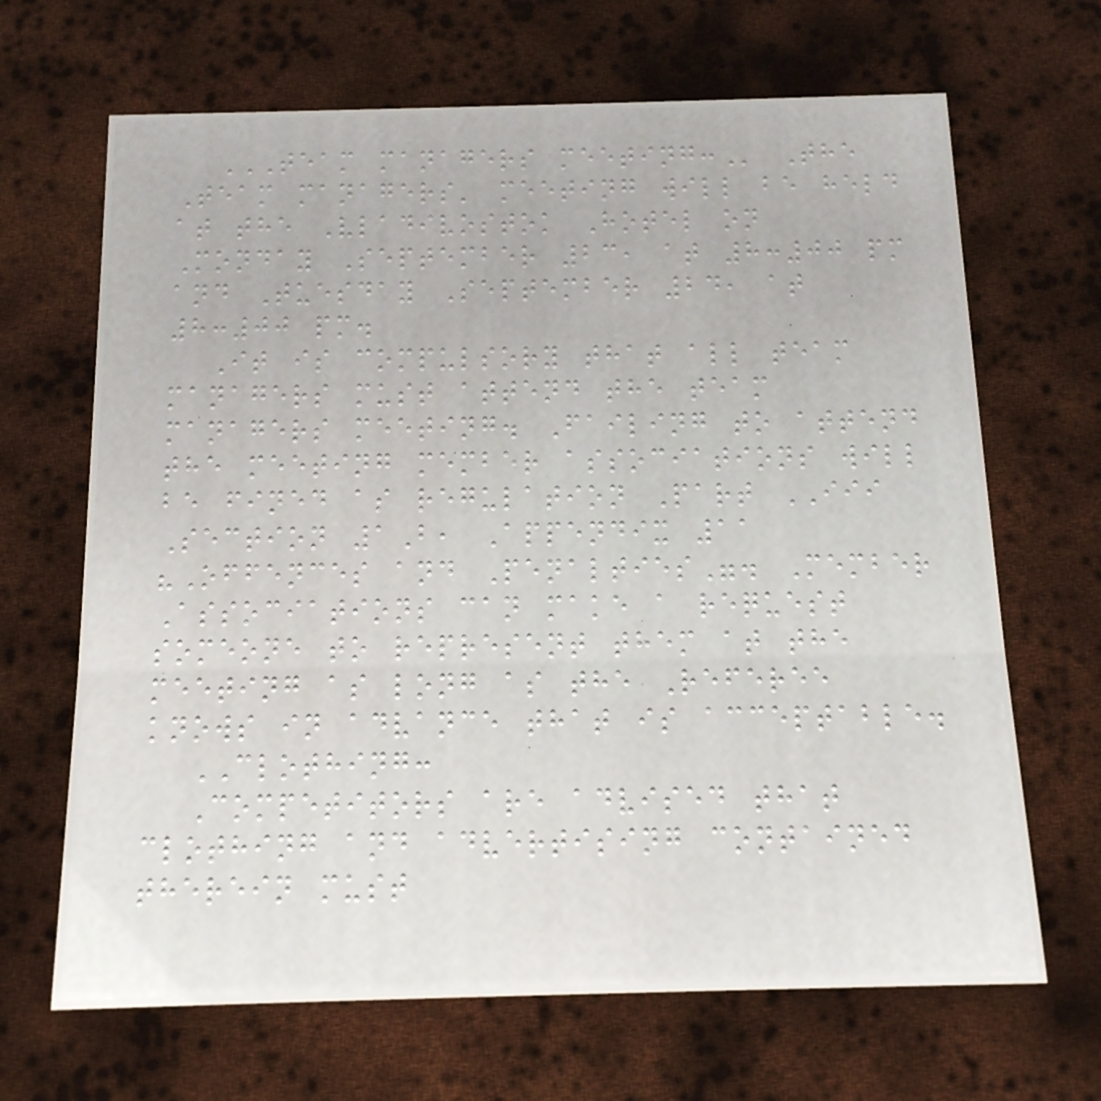TEAM MANAGERS MEETING: The
Team managers' meeting will be held
at the Vladivostok Hotel on
Monday September 23, at 8:00 pm
and Tuesday September 24, at
8:00 pm.
It is compulsory that all team
managers must attend the team
managers meeting. Failing to attend
the meeting member associations will
be fined as regulation Part III
Section 1B, Appendix 11
"Offences and Penalties". Member
Associations can make a request
someone to represent them at the
meeting as long as the Referee
knows in advance that is acceptable.
CLOTHING:
Competitors are advised that
clothing and advertising contained
therein must
